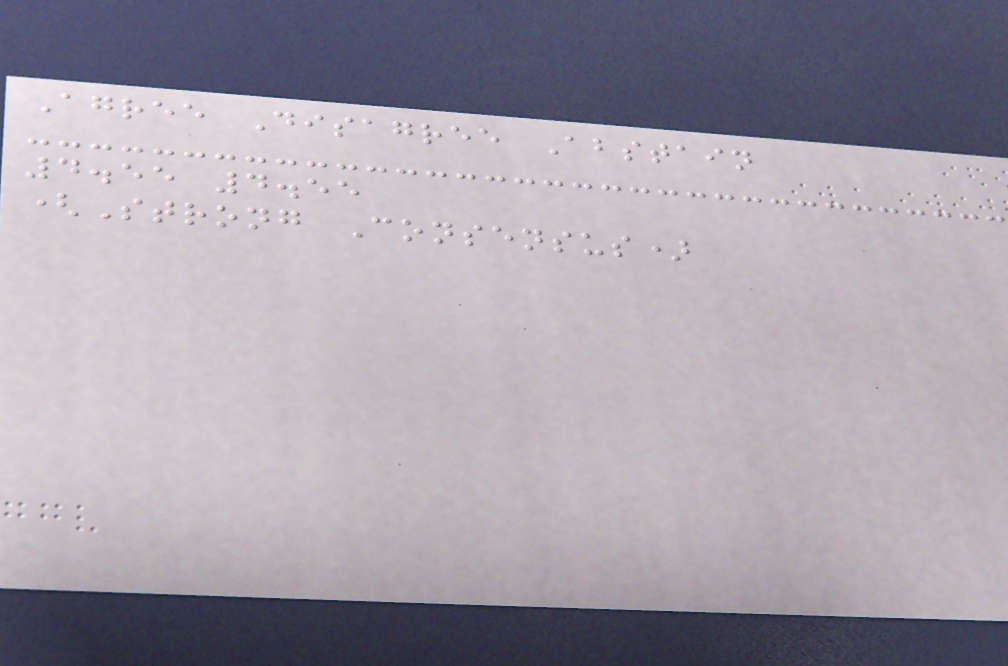Agree Disagree Abstain
4.55 4.55
(Strong Consensus)
